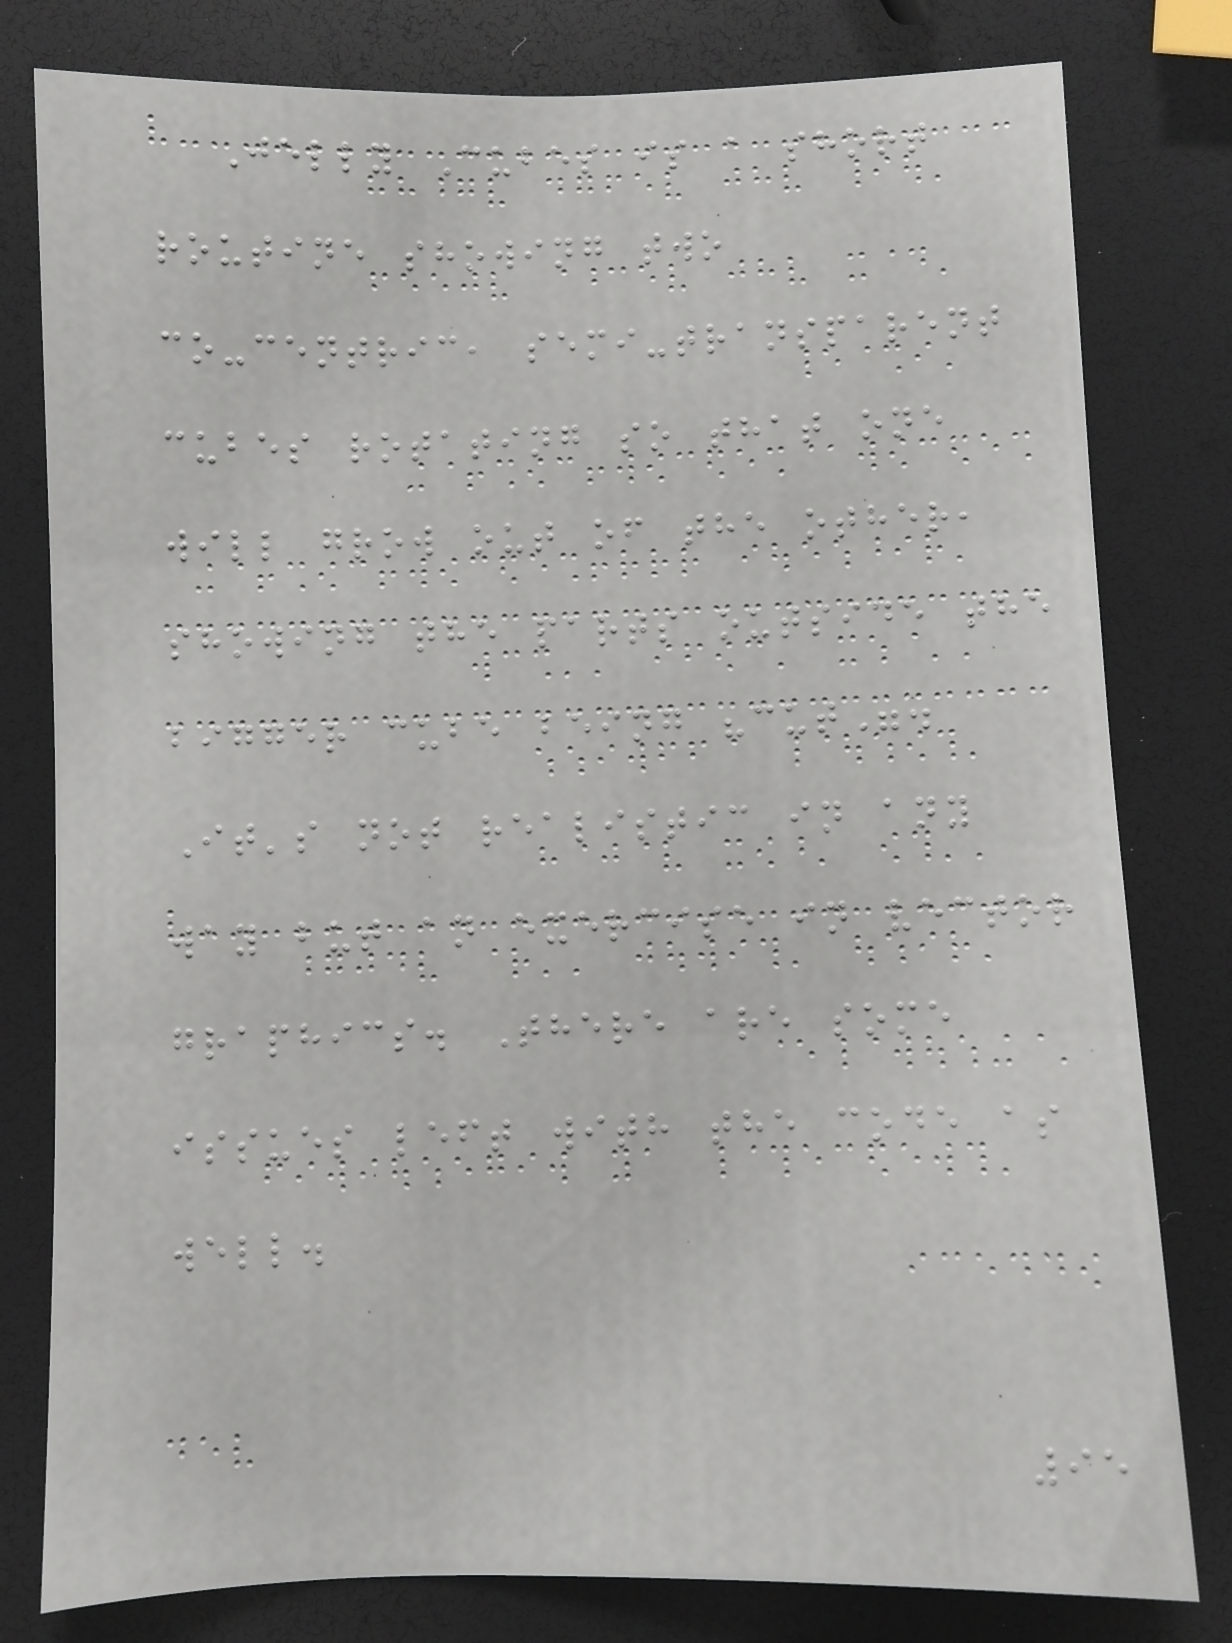Jelly Cubes is a short
routine showing two
co-centric, semi-transparent
cubes rotating so that one
will grow out of the other,
showing the parts outside the
bigger cube being "cut".
It's not realistic in any
way but an exercise in vector
graphics. There are some
issues left with the code as
well.
95
